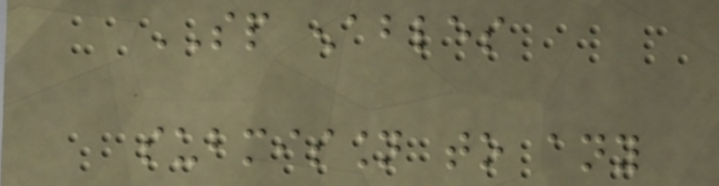SP enables
submission to any
